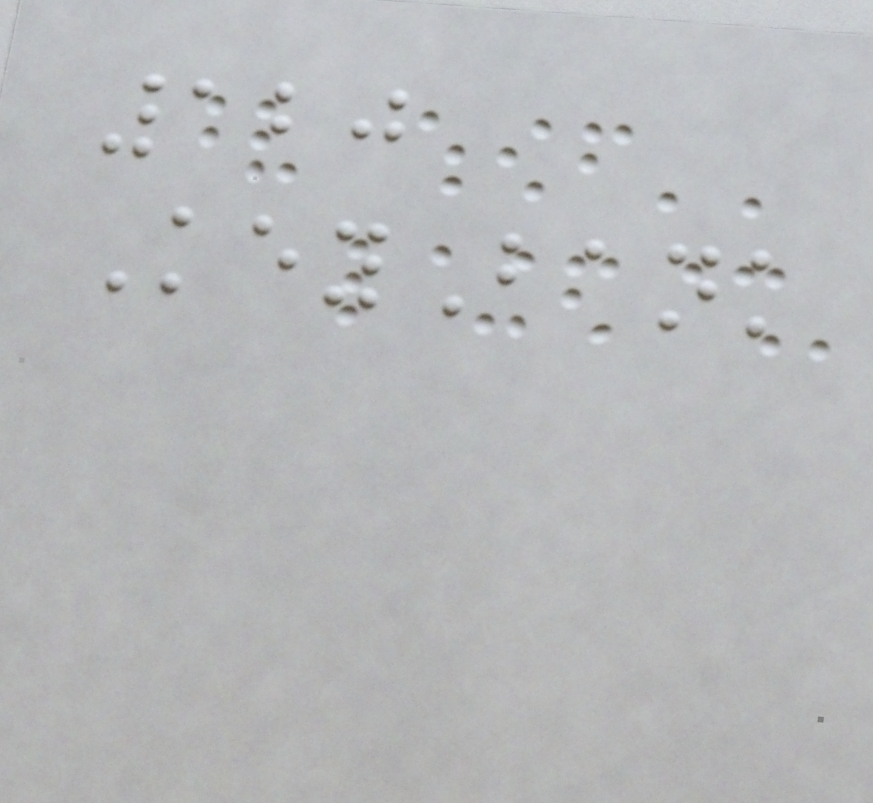120
KeyBank
